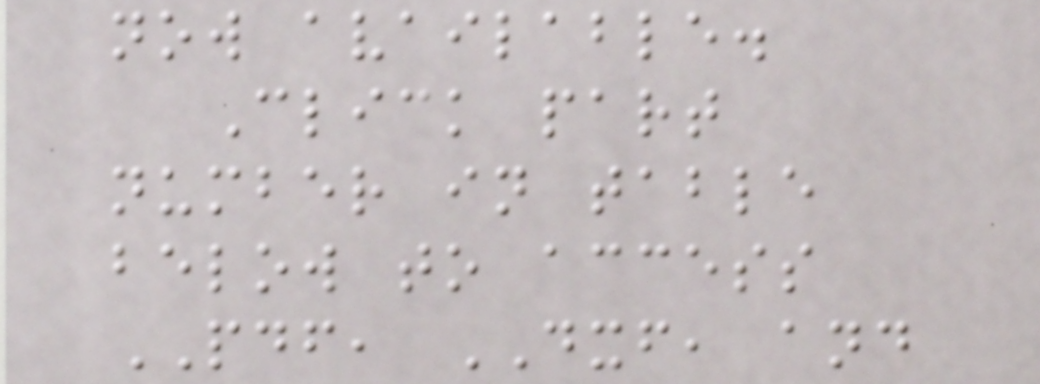now available.
Click part
number in table
below to access
PDF, DXF, and
